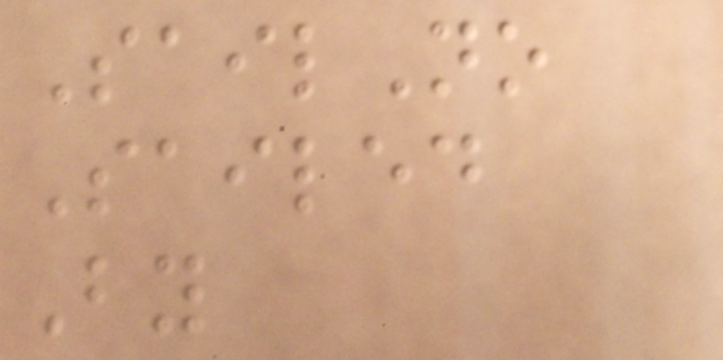SailNo
Sailed
By
